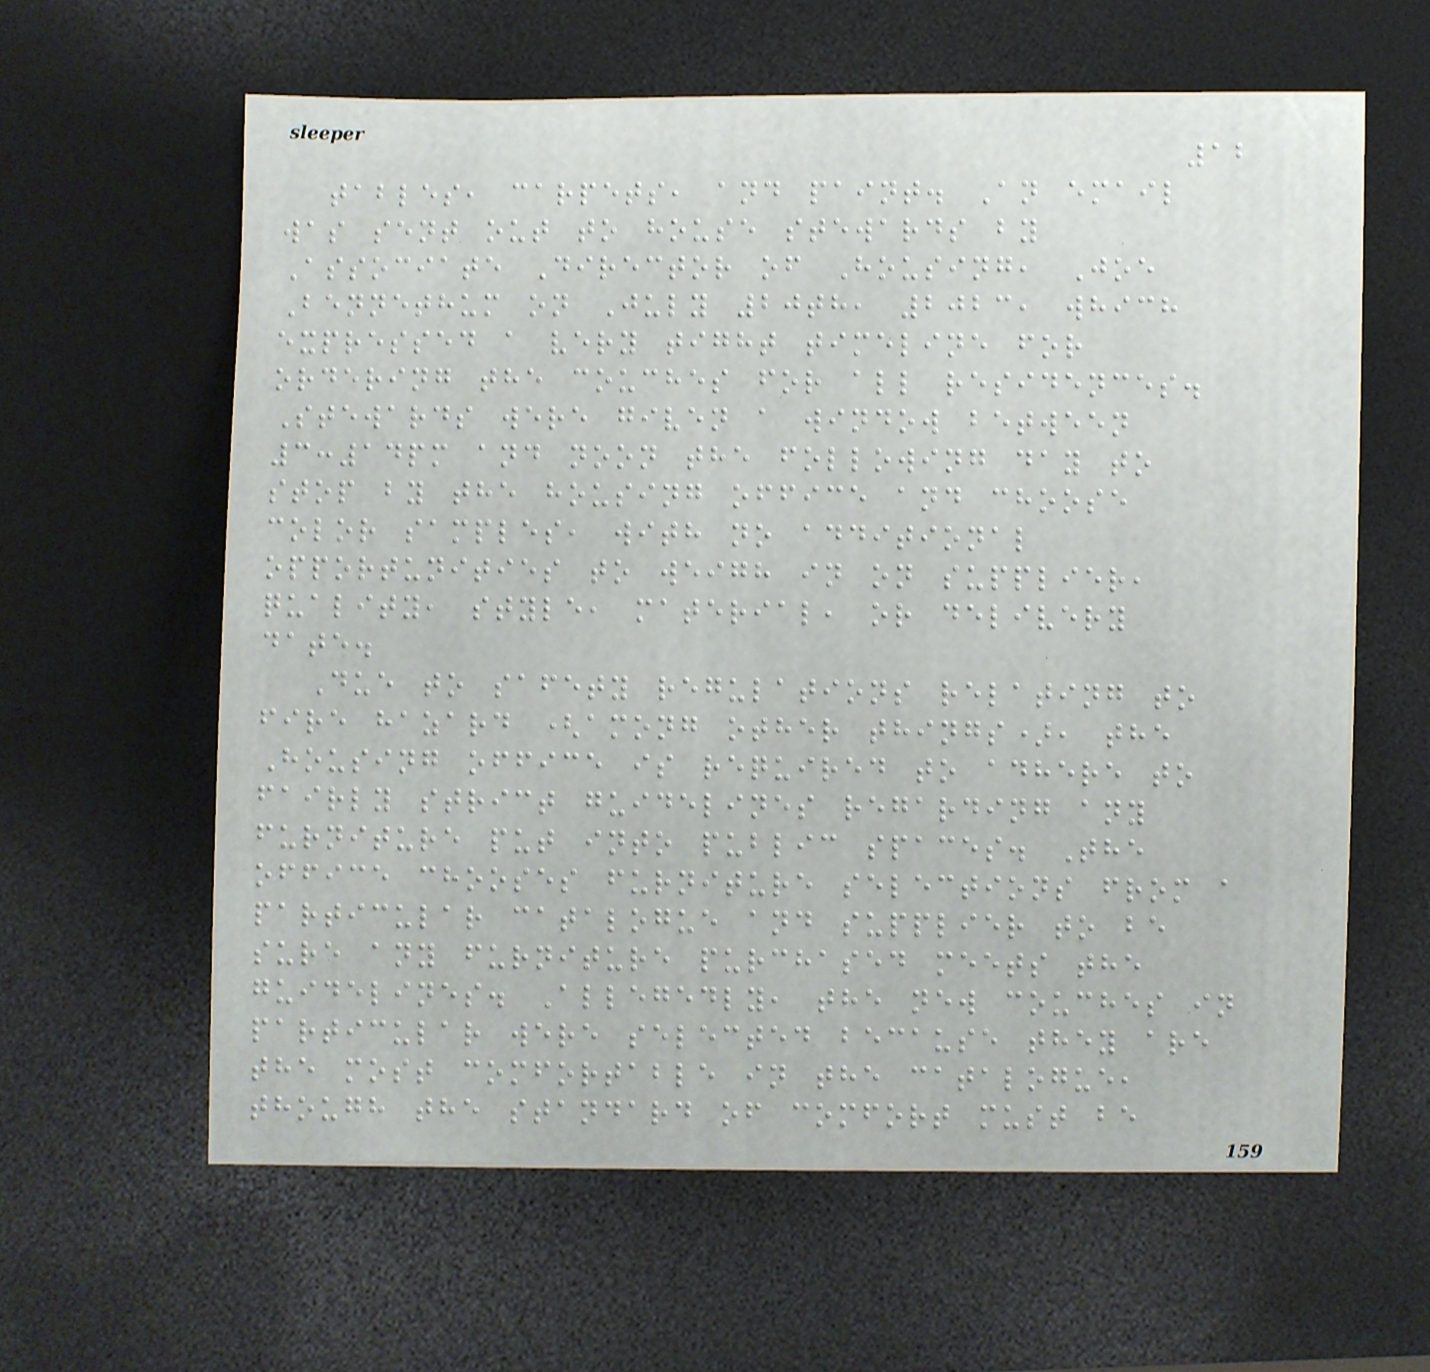12
tables, carpets, and paint. An email
was sent out to house stewards by
Associate Director of Housing, Joe
Bennethum on July 20th, 2023, which
expressed a very tight timeline for
ordering the couches for all residences.
Stewards were given a window between
3:14pm and noon the following day to
stop by the housing office and choose
color samples, with no additional
opportunities to weigh in on supplier,
quality, style, material, or delivery
date.
Due to safety regulations relating to
fire hazard (among other things), the
Housing office is required to adhere to
fairly strict guidelines regarding any
furniture put into public spaces. The
office chooses furniture selections from a
particular catalogue and supplier to be
sure any furniture purchased meets the
guidelines. Allegedly, the new couches in
particular were selected because they are
the most comfortable in the catalogue,
though the standard of comfort must be
